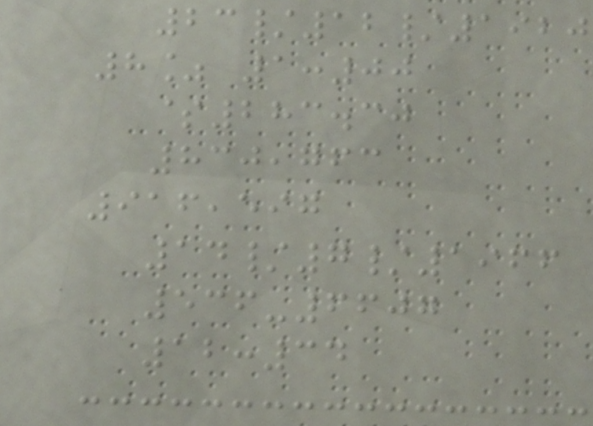23/12/1920
8% 1:00
$283.30
830,763
916,597
14/7/1966
536-6607
12:34
